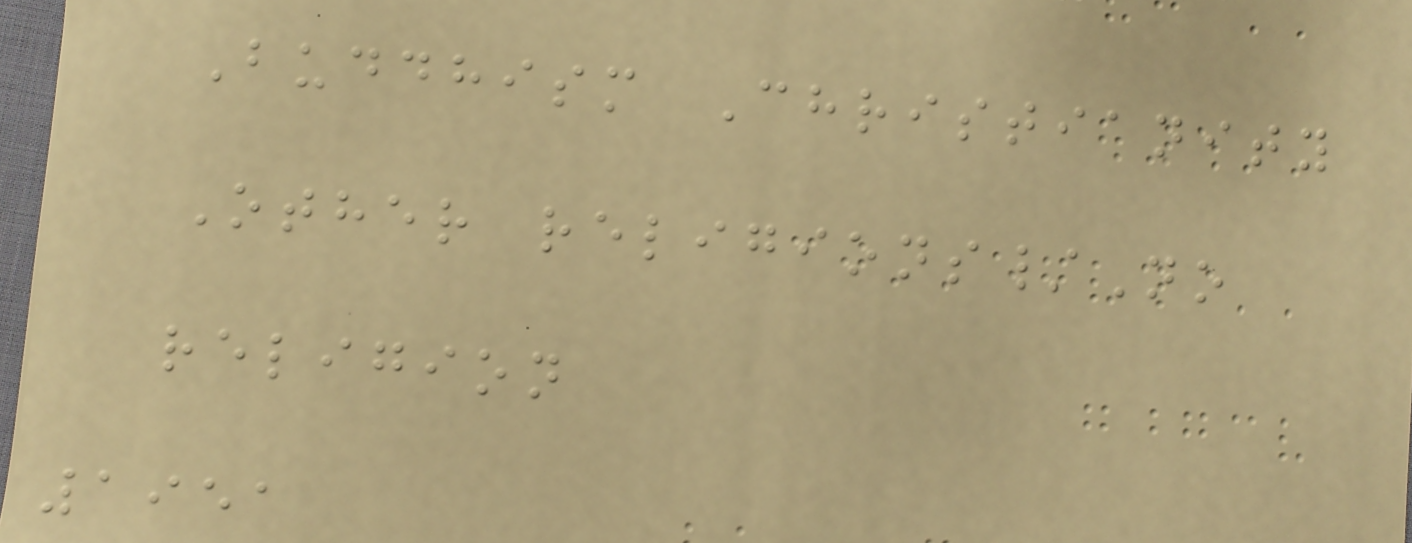Buddhism Christianity
Other religions/No
religion
1951
